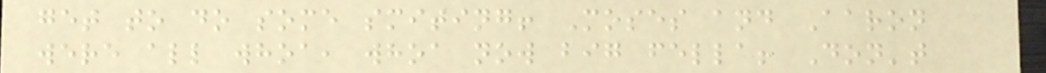get to do some smiting! Moses and Aaron
were all whoa, whoa now big fella! Don't
